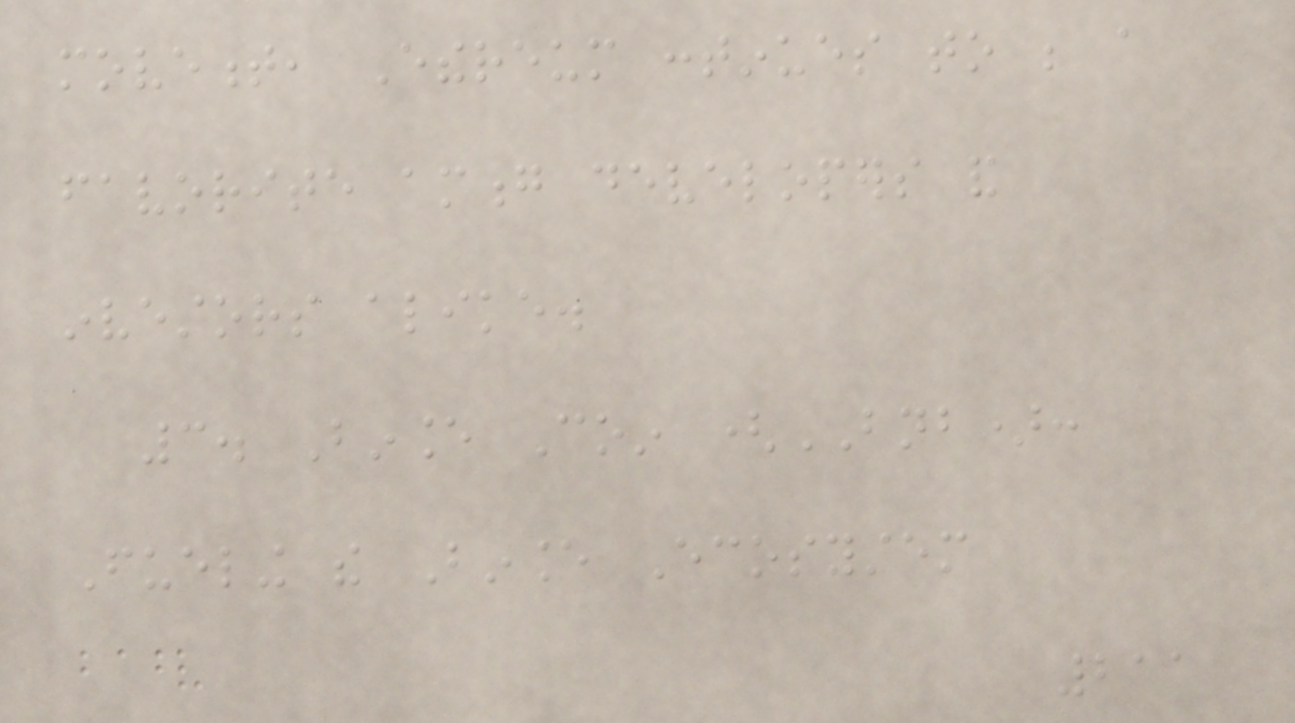movement, Ethereum continues to be a
favorite among developers and
investors alike.
3. Binance Coin (BNB):
Fueling the Binance Ecosystem
211
